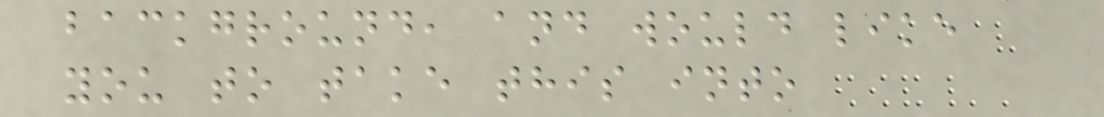background, and would like
you to take this into
